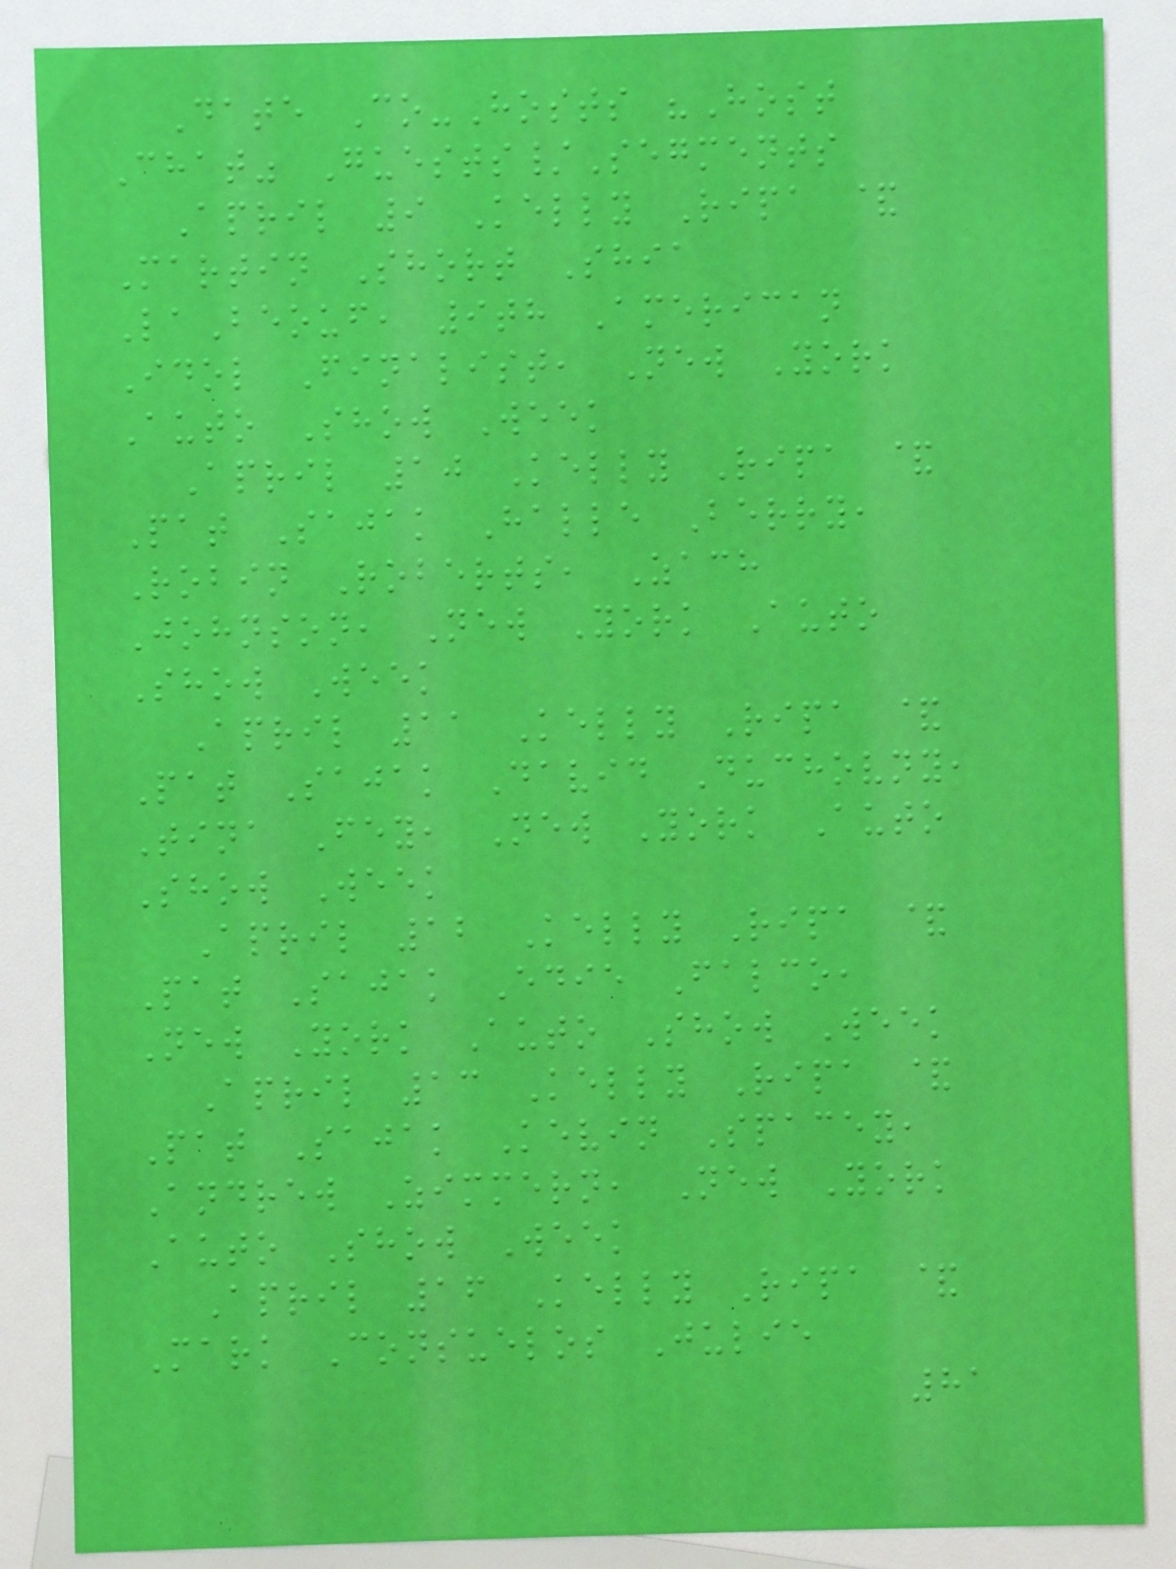Date Co-Hosts "Host
Chat" Guests/Segments
April 9 Kelly Ripa &
Martin Short Shia
LaBeouf, 9th American
Idol Finalist, New York
Auto Show Week
April 10 Kelly Ripa &
Pat Sajak Halle Berry,
Robin Roberts, Zach
Johnson, New York Auto
Show Week
April 11 Kelly Ripa &
Pat Sajak David Duchovny,
Tina Fey, New York Auto
Show Week
April 12 Kelly Ripa &
Pat Sajak Edie Falco,
New York Auto Show Week
April 13 Kelly Ripa &
Pat Sajak Kevin Spacey,
Andrew Zimmern, New York
Auto Show Week
April 16 Kelly Ripa &
Mark Consuelos Julie
81
